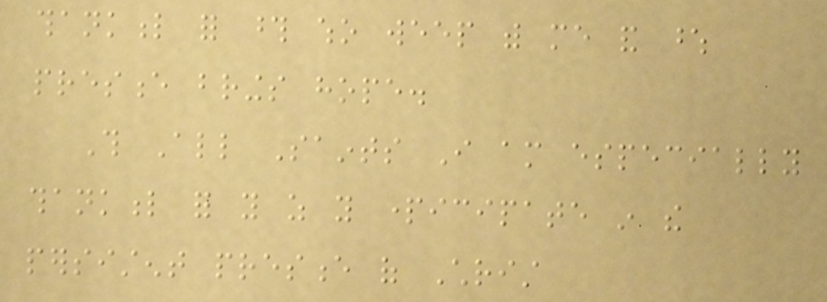thankful for those who weep with me and whose
presence brings hope.
This All Saints I am especially
thankful for you as you participate in the
persistent presence of Christ
